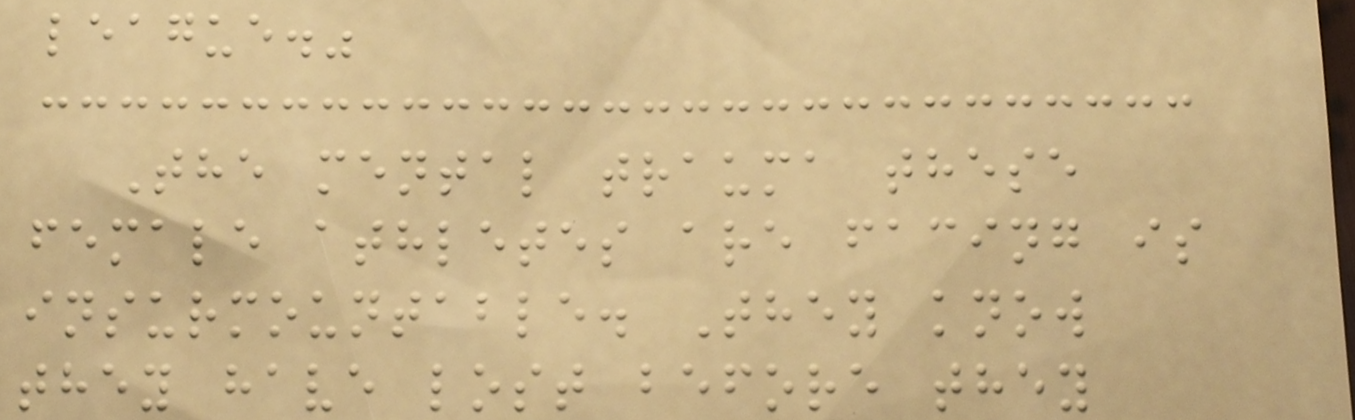league."
The mental trauma these
female athletes are facing is
insurmountable. They know
they have lost before they
